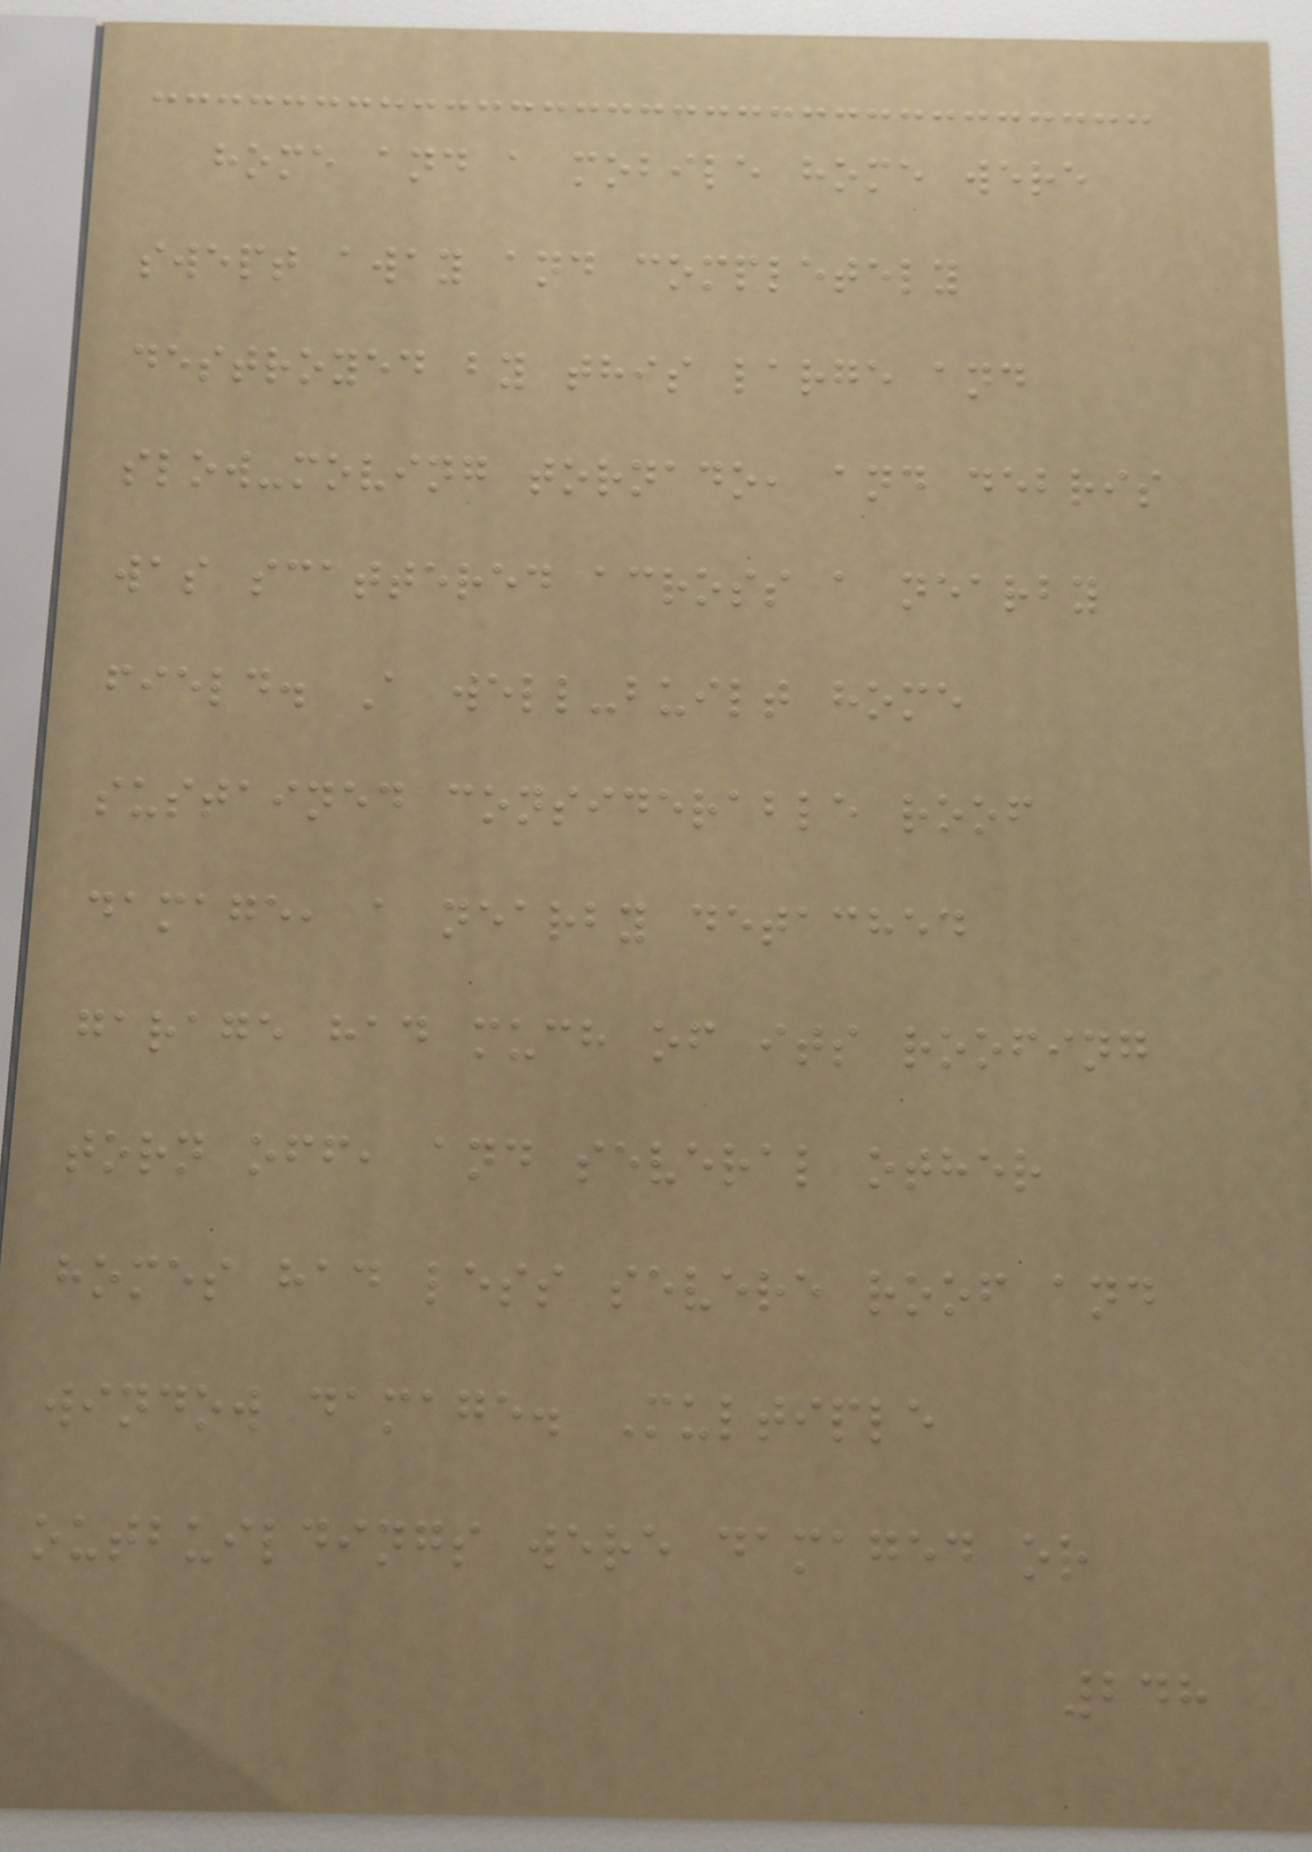home and a mobile home were
swept away and completely
destroyed by this large and
slow-moving tornado, and debris
was scattered across a nearby
field. A well-built home
sustained considerable roof
damage, a nearby detached
garage had much of its roofing
torn off, and several other
homes had less severe roof and
window damage. Multiple
outbuildings were damaged or
248
